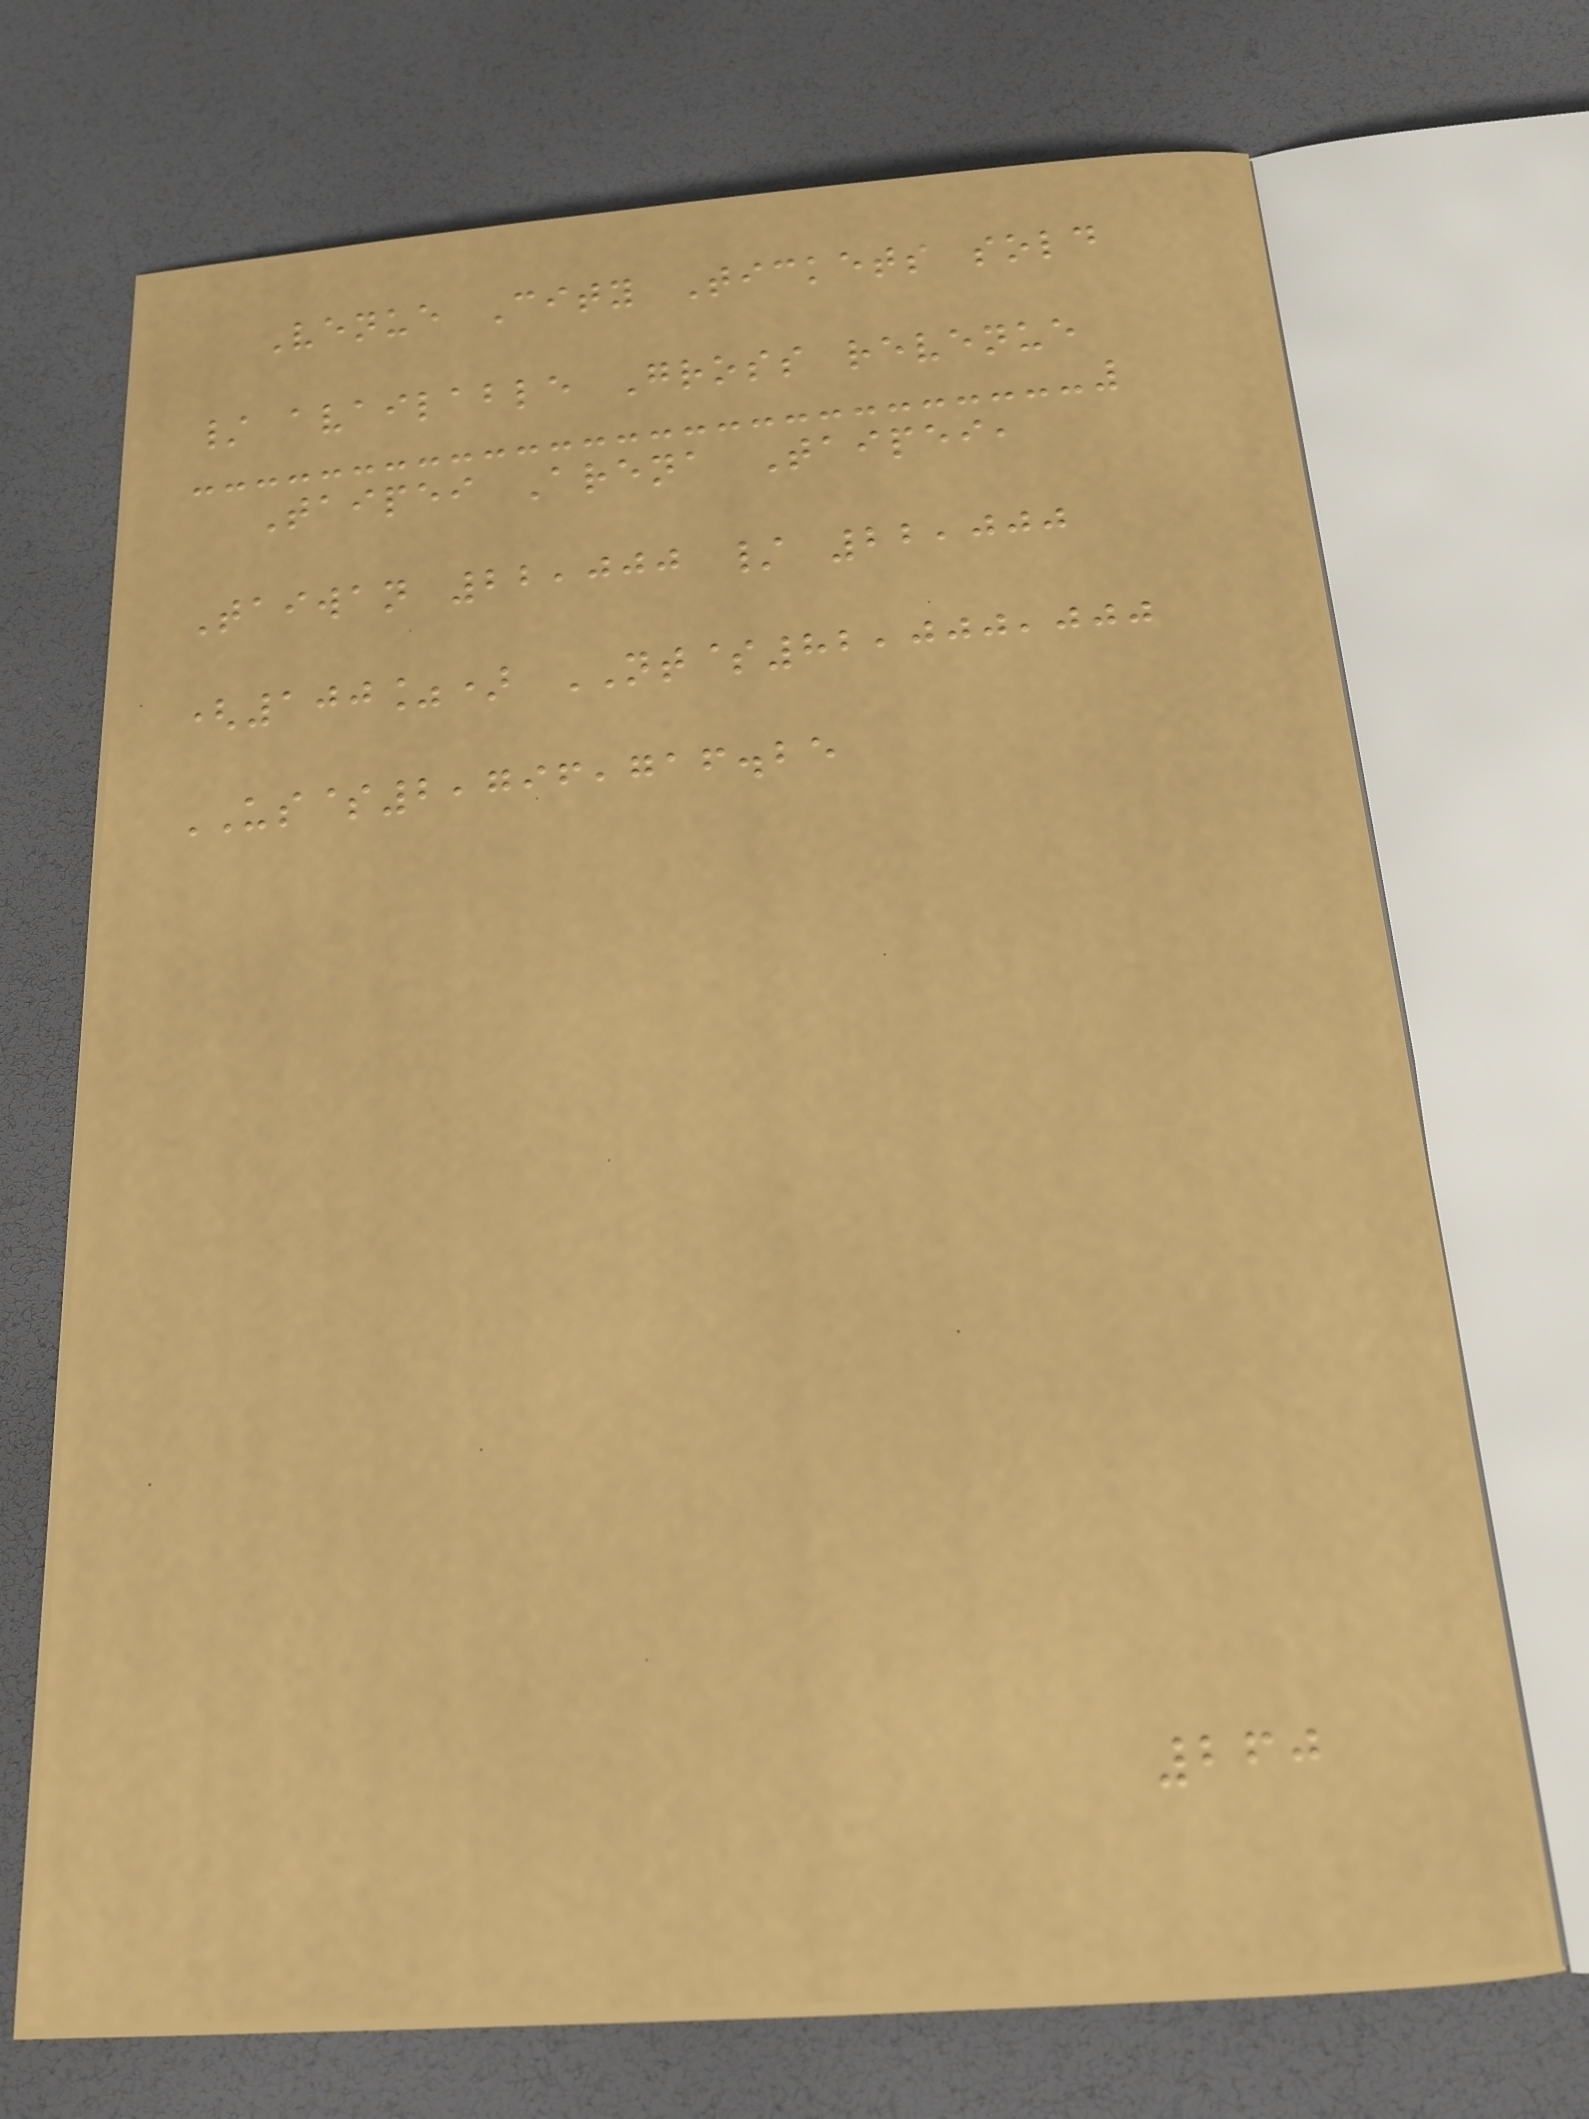Venue City Tickets sold
/ available Gross revenue
Taipei Arena Taipei,
Taiwan 22,000 / 22,000
(100%) NT$82,000,000
US$2,796,716.25
260
